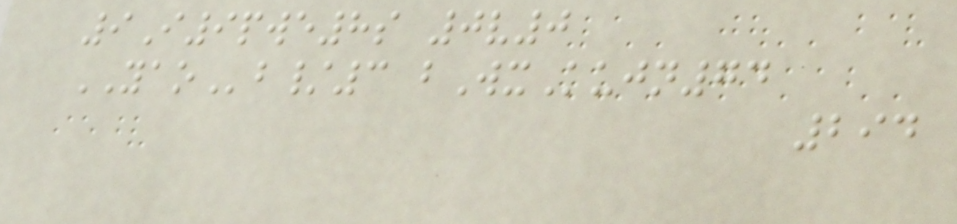9I9pwe8s 0v0
YAOb/3 bWxKujn74
294
